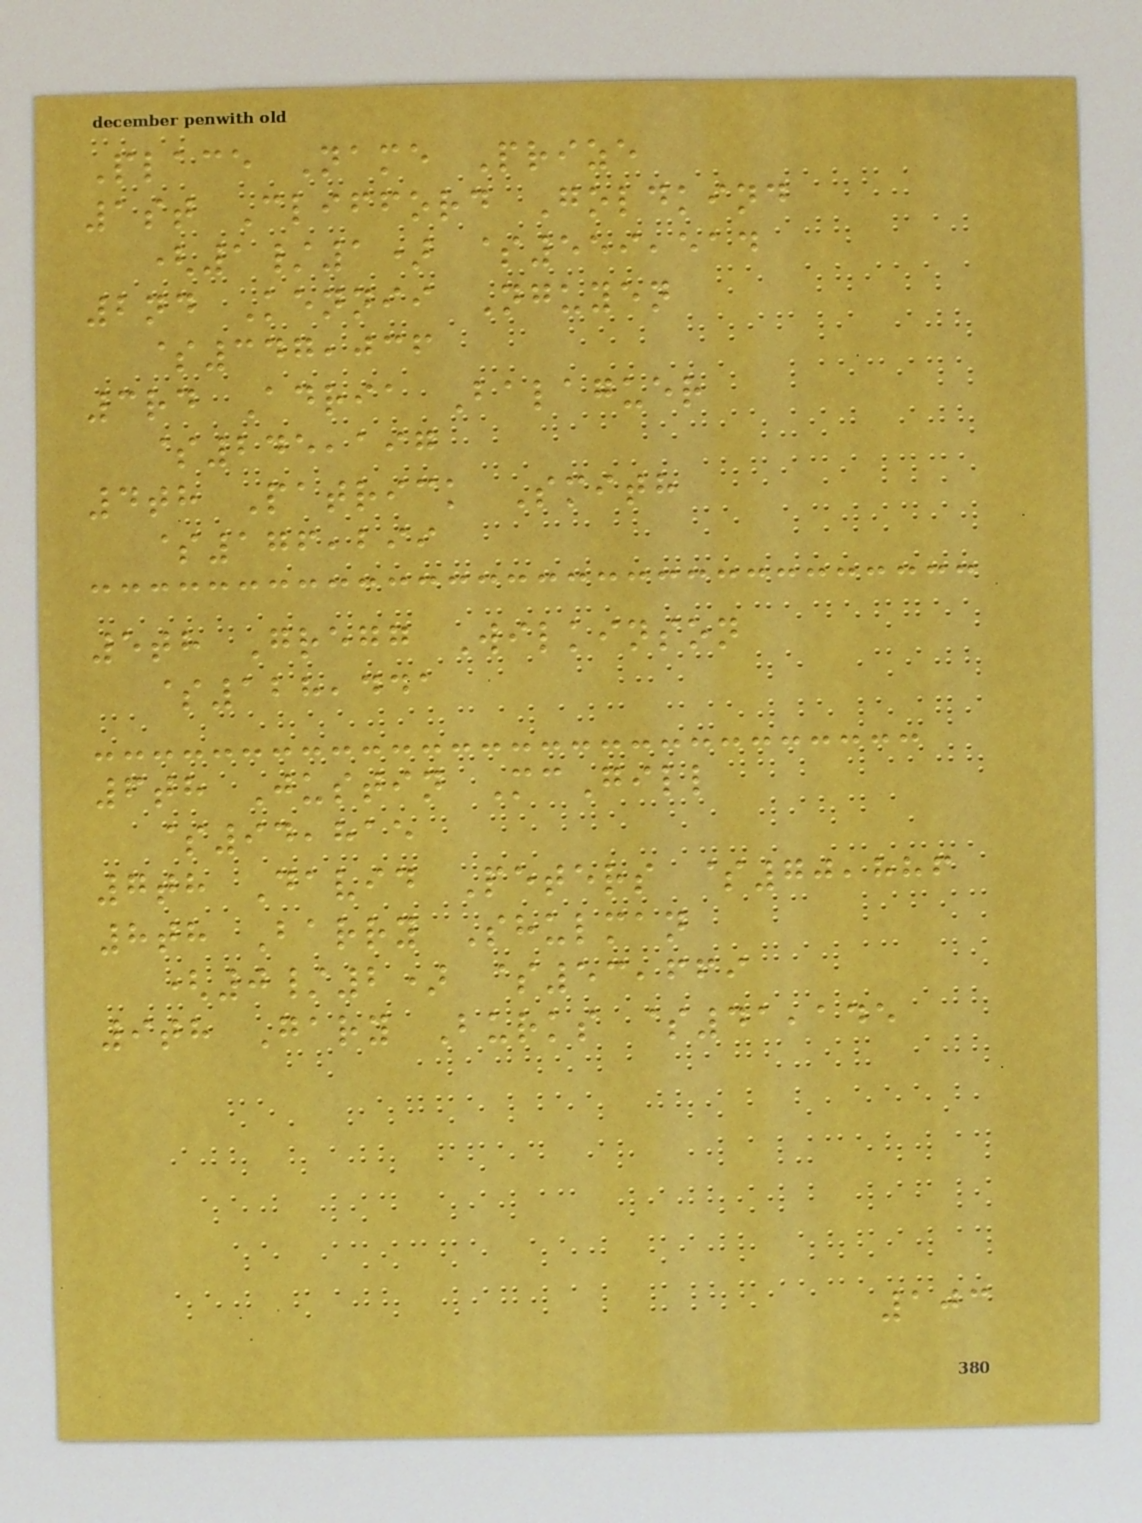Place Name Prize
1st Clifford Goldkind
(1/1) $559,514
2nd Kennii Nguyen
$347,036
3rd Adria Balaguer
$245,197
4th Patrick Smith
$176,299
5th Gregg Wilkinson
$128,441
6th Justin McGill
$94,815
7th David Peters $70,886
8th Barry Shulman
(0/2) $53,669
9th Gary Burks $41,145
103
